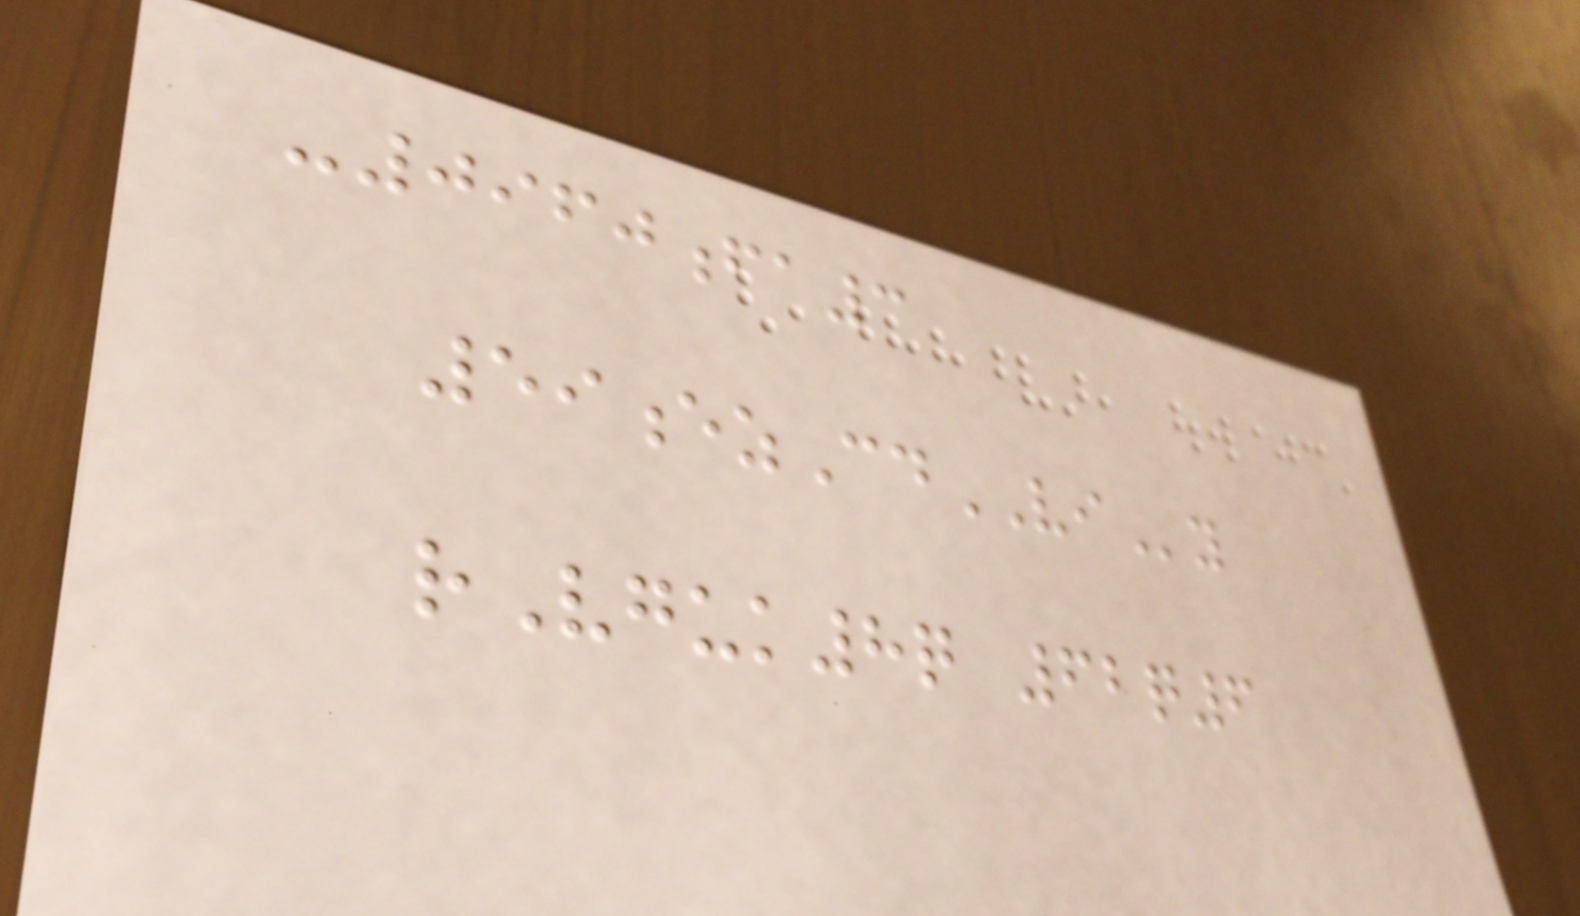-0960fa3
59ezCdVIy
rVguk8q 62q6
